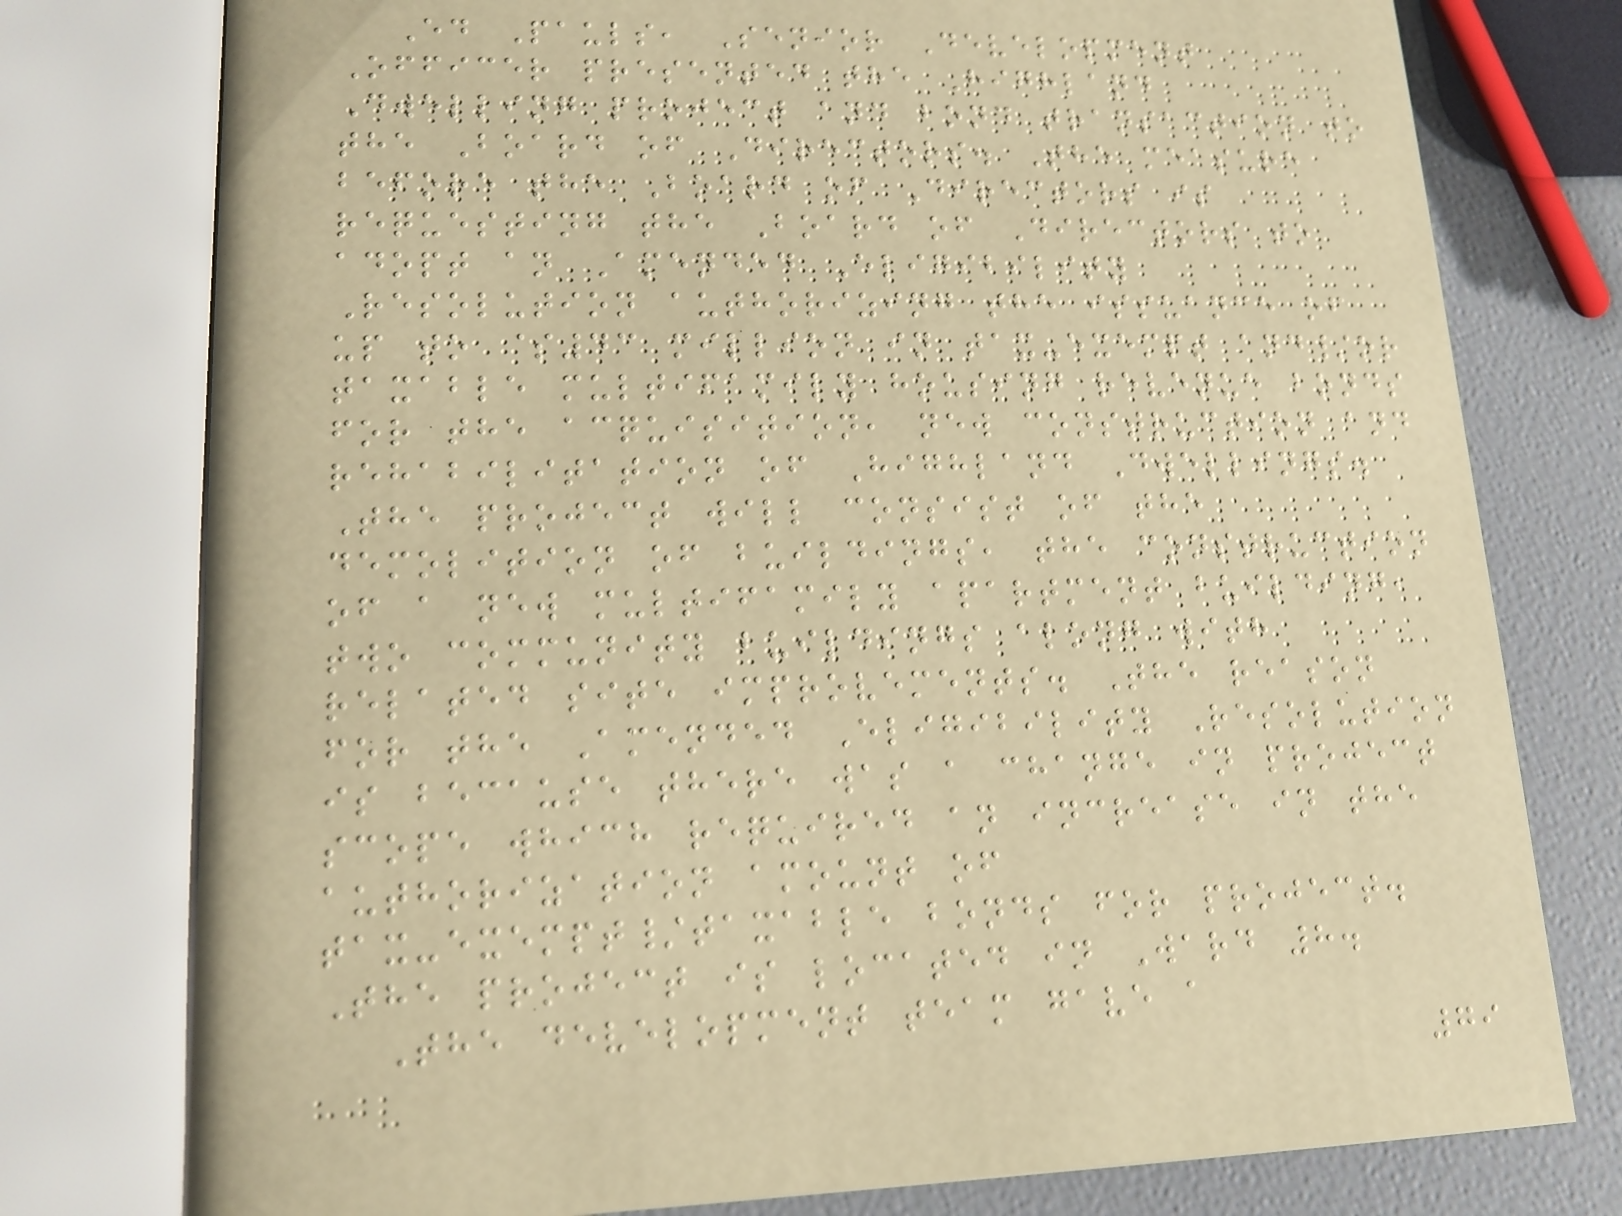Ed Pauls, Senior Development
Officer presented the Highland
Dwelling project and bond transaction to
the Board of Directors. The measure
before the Board of Directors is
requesting the Board of Directors to
adopt an Amended Eligibility
Resolution authorizing the issuance of
up to $43 million in tax-exempt and/or
taxable multifamily housing revenue bonds
for the acquisition, new construction and
rehabilitation of Highland Dwellings.
The project will consist of the
demolition of buildings, the construction
of a new multifamily apartment building,
two community buildings along with
related site improvements. The reason
for the Amended Eligibility Resolution
is because there was a change in project
scope which required an increase in the
authorization amount of
tax-exempt/taxable bonds for project.
The project is located in Ward 8.
The development team gave a
79
